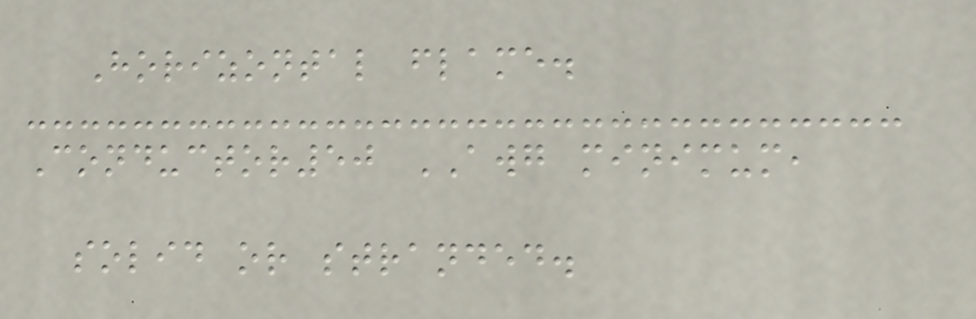Horizontal flame.
Conductor50 AWG minimum,
solid or stranded.
